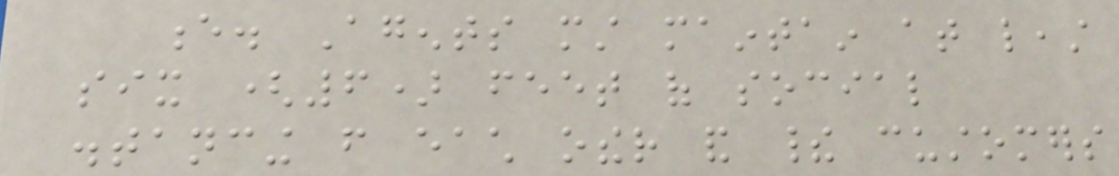e. Agents must maintain at least
six (6) feet of social
distancing from each other and their customers
